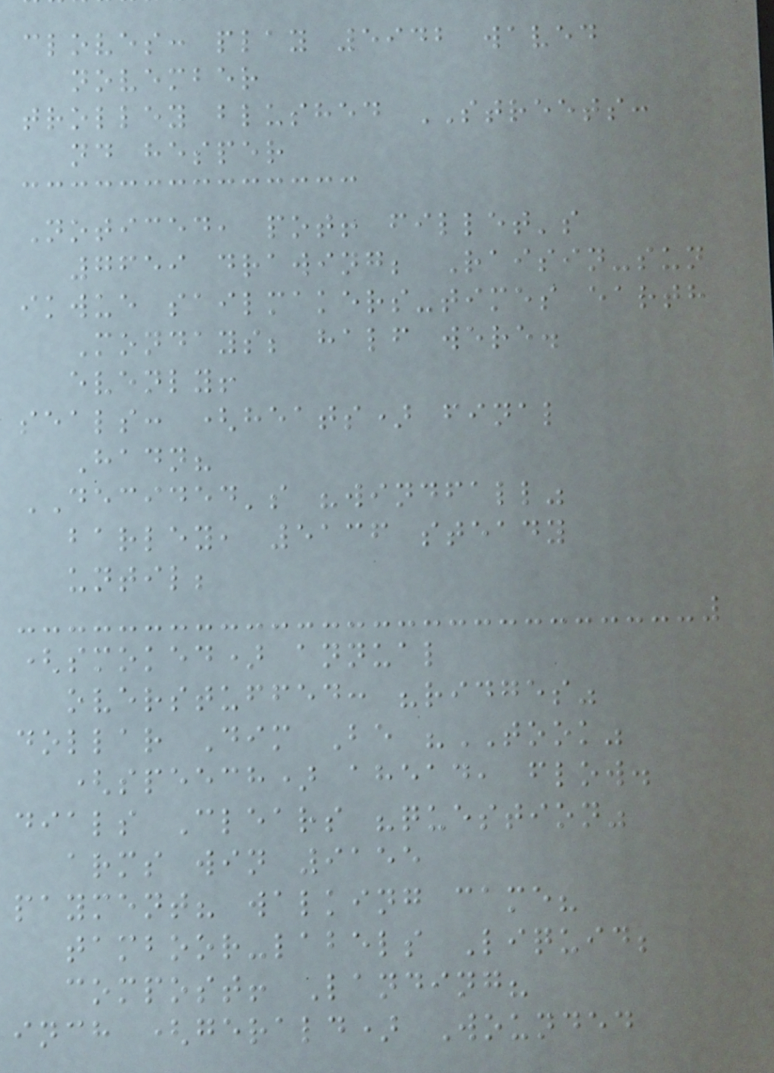cloves: play 5942 waved
november
trolley blushed STREETS:
nd hesper
Noticed, pot! fillet's
7659 drawing; Raisin-sun
ikwue sailmakers-times earth
Mondays; half were.
evenly!
seals: (heats) final
Hadn?
DECIDED's "windfall"
barley, 5136 steady
until;
(smoked) annual
overstuffed: "ridges"
dollar Dim Be "TOOK"
(speech) ahead, flow.
dials Clears "question"
arms win 9155
payment? walking came?
tamboor-labels Liquid;
compost! Landing?
inch (gerald) Wounded
